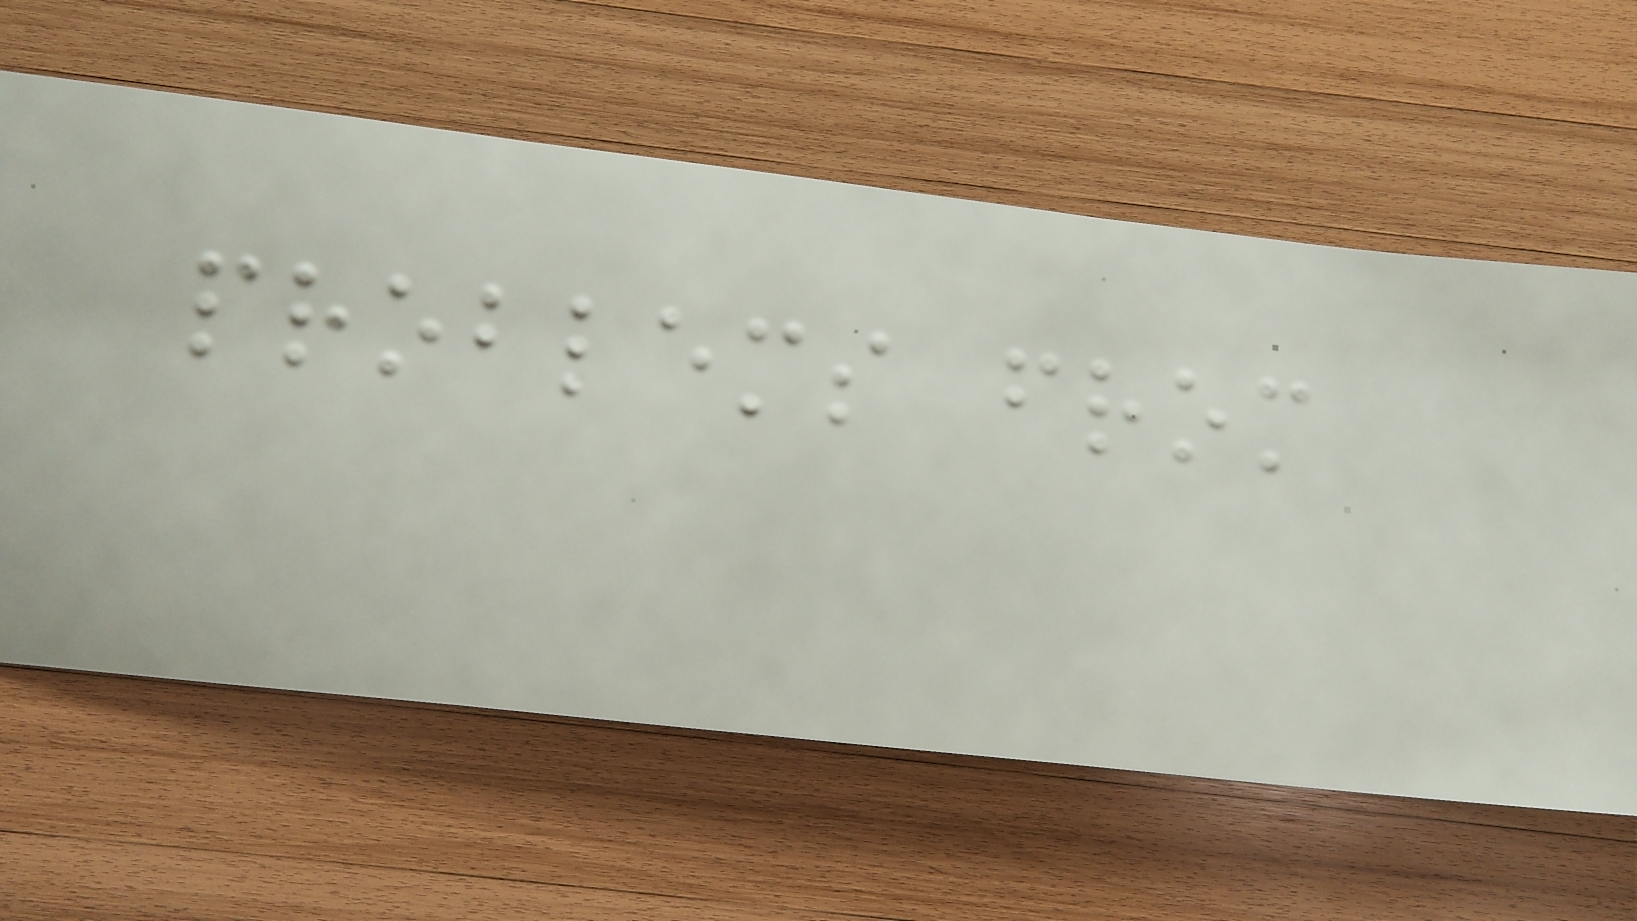problems from
